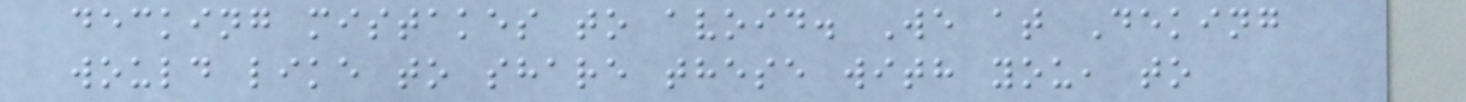decking mistakes to avoid. We at Deking
would like to share these with you, to
